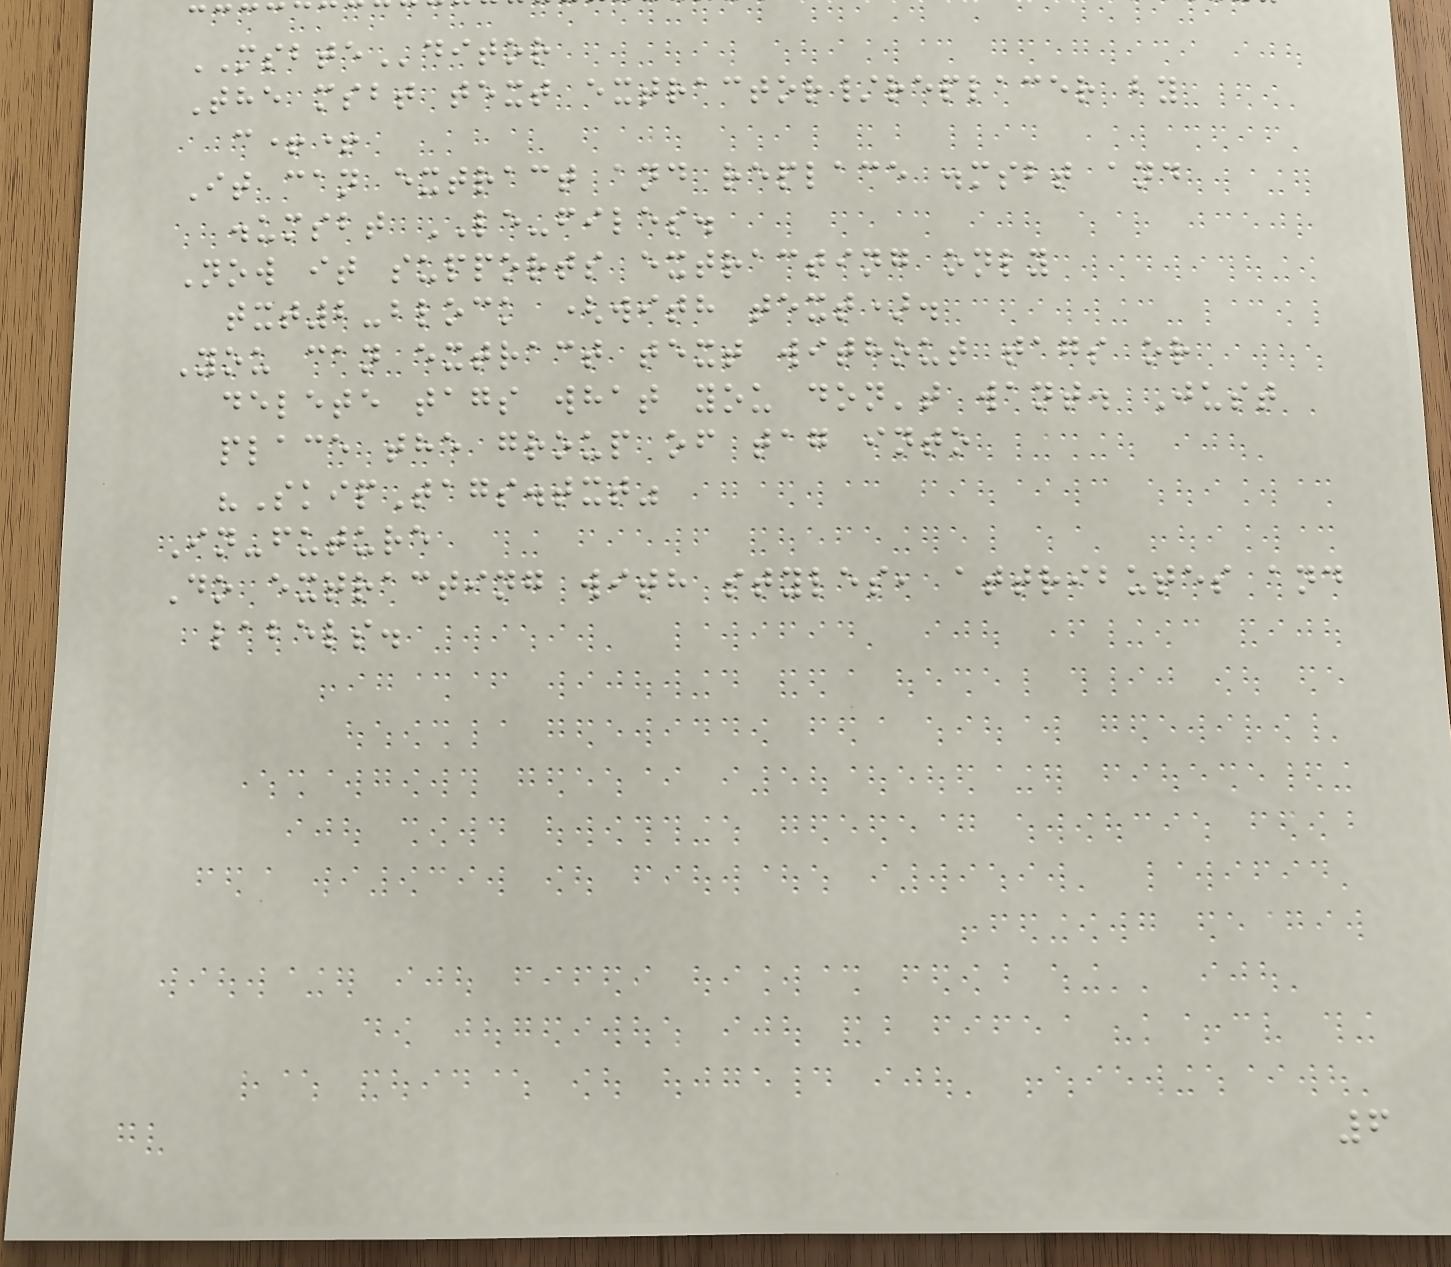MSBTEditor
The msbt text extractor/replacer by
c++
It can extract and replace .msbt and
.umsbt LE-files.
Now it supports extracting only
txt2-block (with text).
You can extract text without tags or
delete tags what you don't want. Just
place the group of tag into
"SkipTags.txt"
In-future
Do extracting with styles, attributes and
labels.
6
